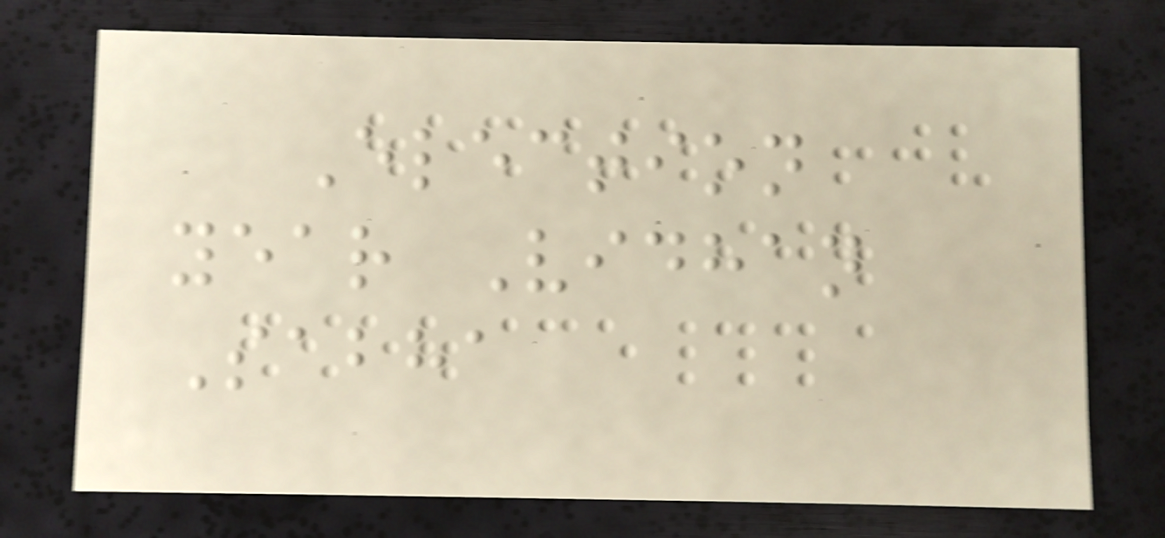Election
year Vidhan
Sabha
